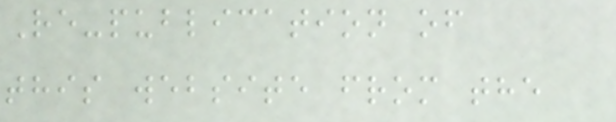Re-publication of
this website from the
